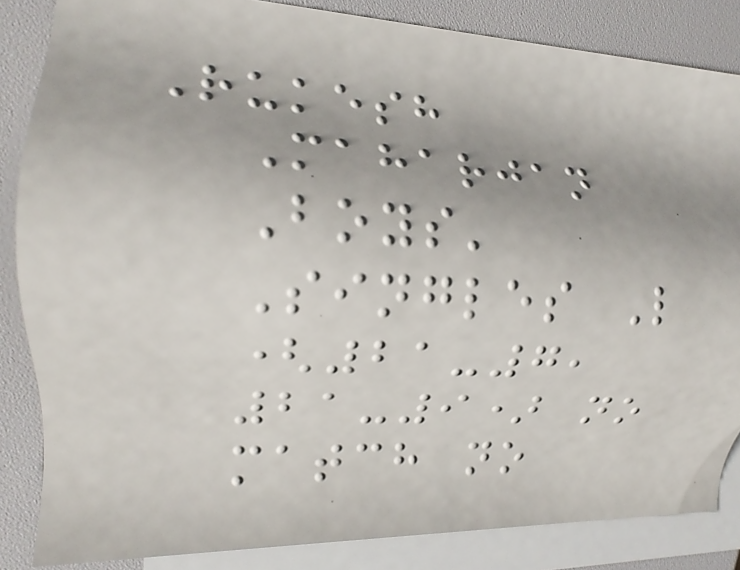Rukesh
Maharjan
Boys'
Singles L
(21-7,
21-9) no
match no
